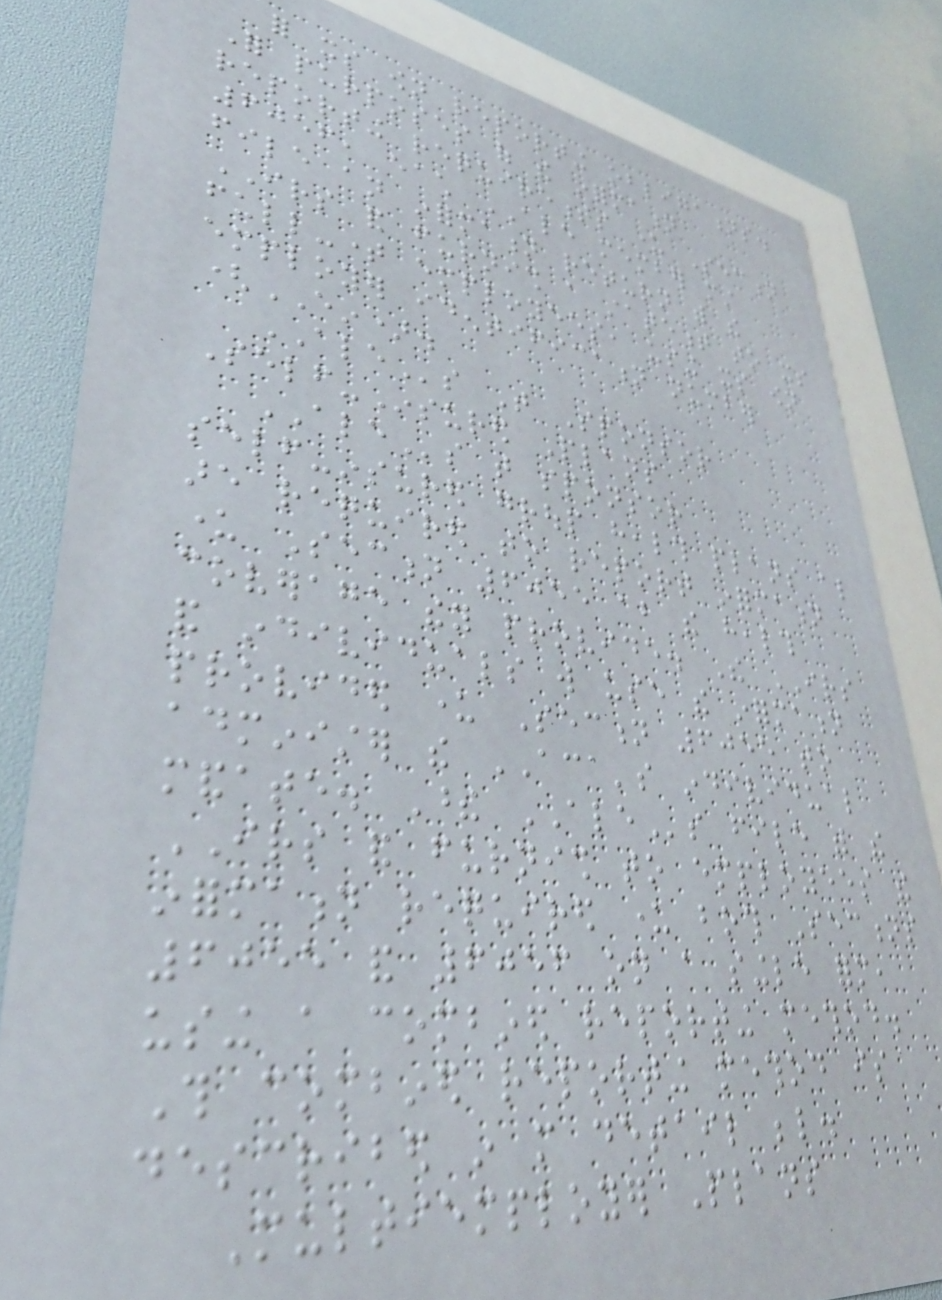for its own reporting obligations.
For purposes of the information
reporting requirements under Section
6056, each ALE member must
file an information return with the
IRS and furnish a statement to its
full-time employees, using its own
employer identification number
(EIN).
ALEs That Sponsor
Self-Insured Plans
ALEs that sponsor
self-insured group health plans also
are required to report information
under Section 6055 about the health
coverage they provide. The IRS
and individuals will use the information
provided under Section 6055 to
administer the ACA's individual
mandate. These ALEs file with the
IRS and furnish to employees the
information required under both Sections
6055 and 6056 on a single form,
using a combined reporting method.
This combined reporting method is
described in more detail below.
Multiemployer Plans
